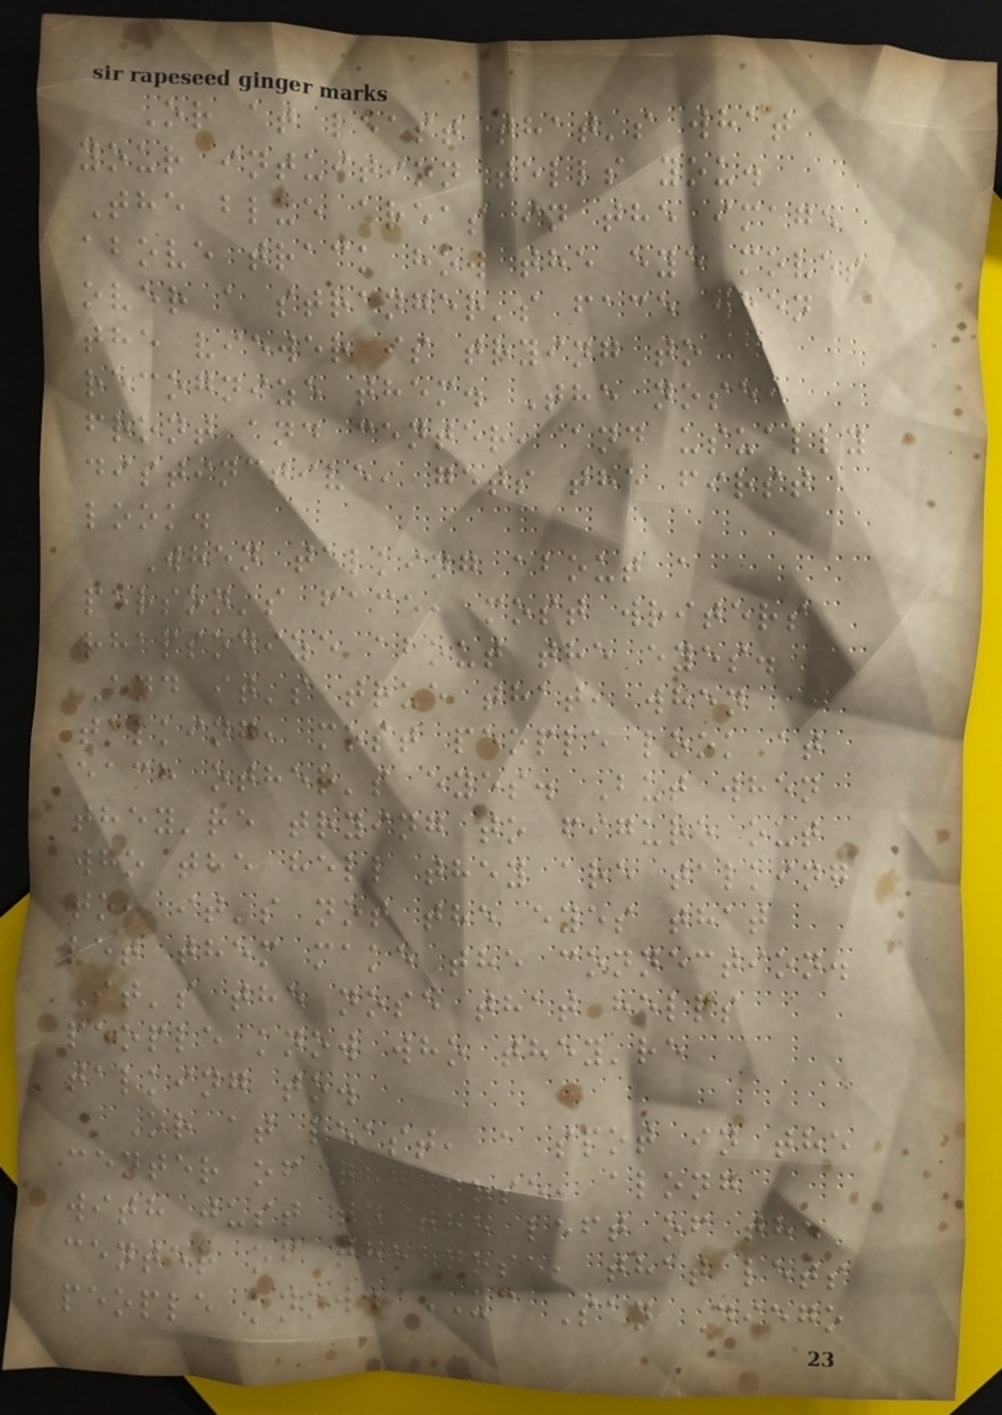Or at least that's what
your intuition tells you.
The blue areas in the image
above track how the eye moves
over a stranger's face when
the viewer is trying to
recognize them. The nose,
front and center, and usually
distinctive, gets the first
look.
When talking about a
person's face, most writers
rhapsodize about the eyes.
And it's true that, when
talking, most people look at
each other's eyes. But when
they're trying to figure out
who the hell they are talking
to, it's not the eyes that
let them make the connection.
It's the nose that helps
people know who they're
talking to.
Or at least, a spot in the
center of the nose, along
with just to the left of the
center of the nose, that lets
people know. UC San Diego
